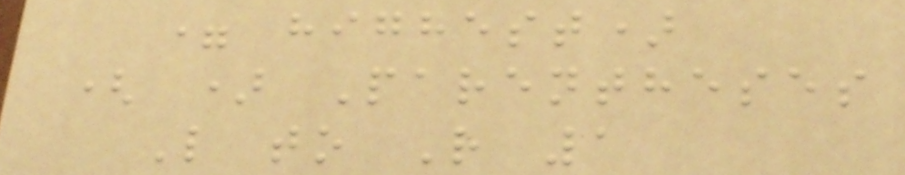= highest)
( ) Parentheses
L to R 1
